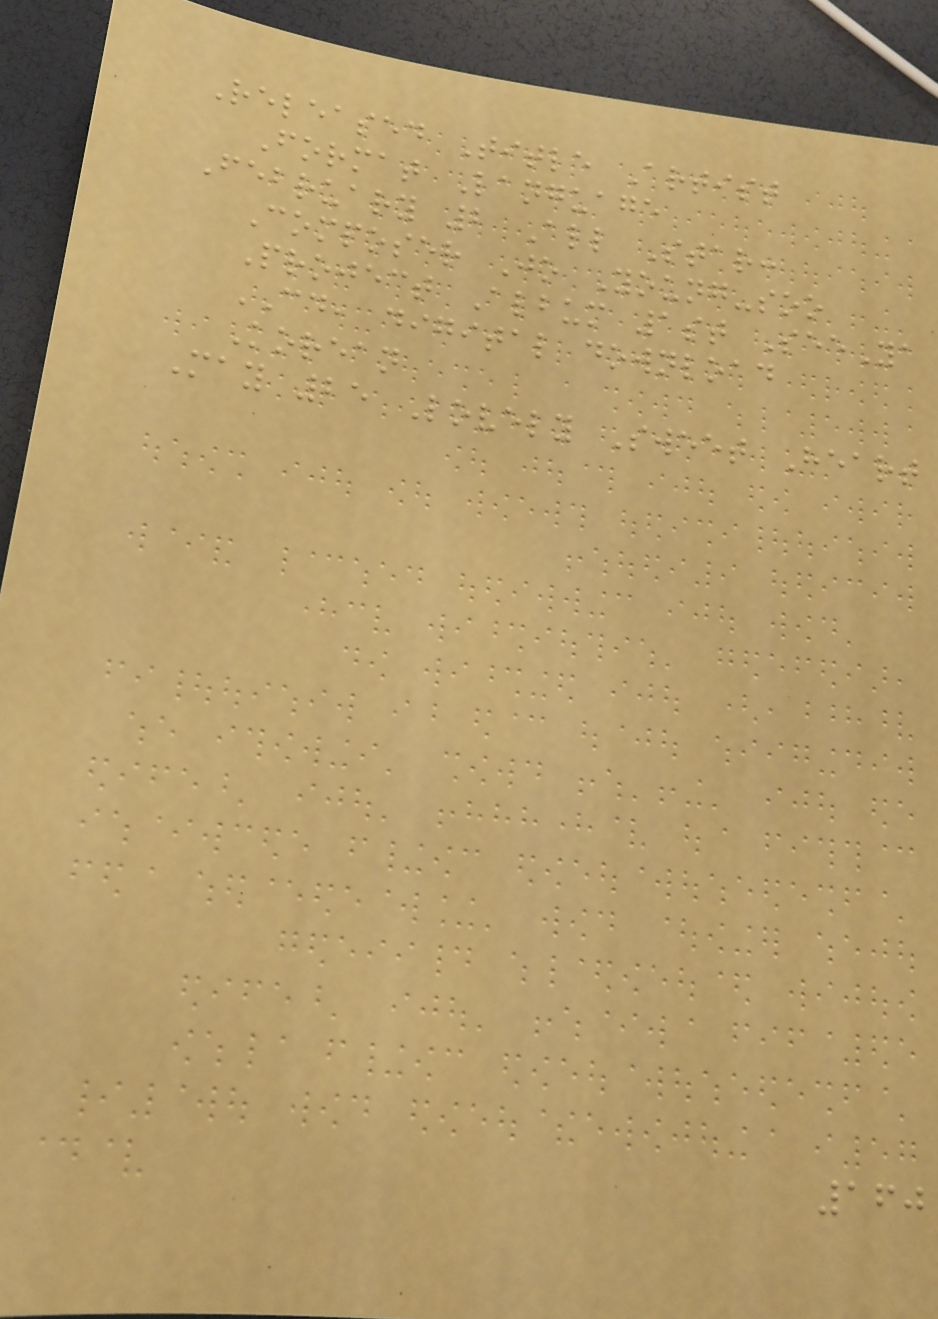Released Title Artist
Format Language
February 2 All Star:
Composer Jo Young-soo
Project Album 1st SeeYa
CD, digital download
Korean
May 25 Lovely Sweet Heart
160
